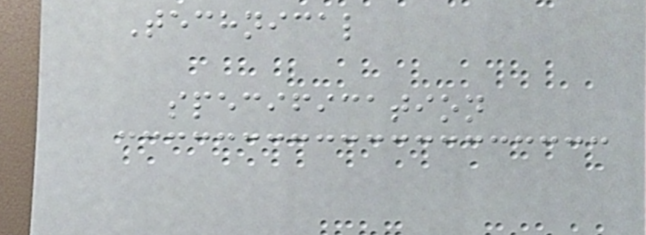Technical
specification
